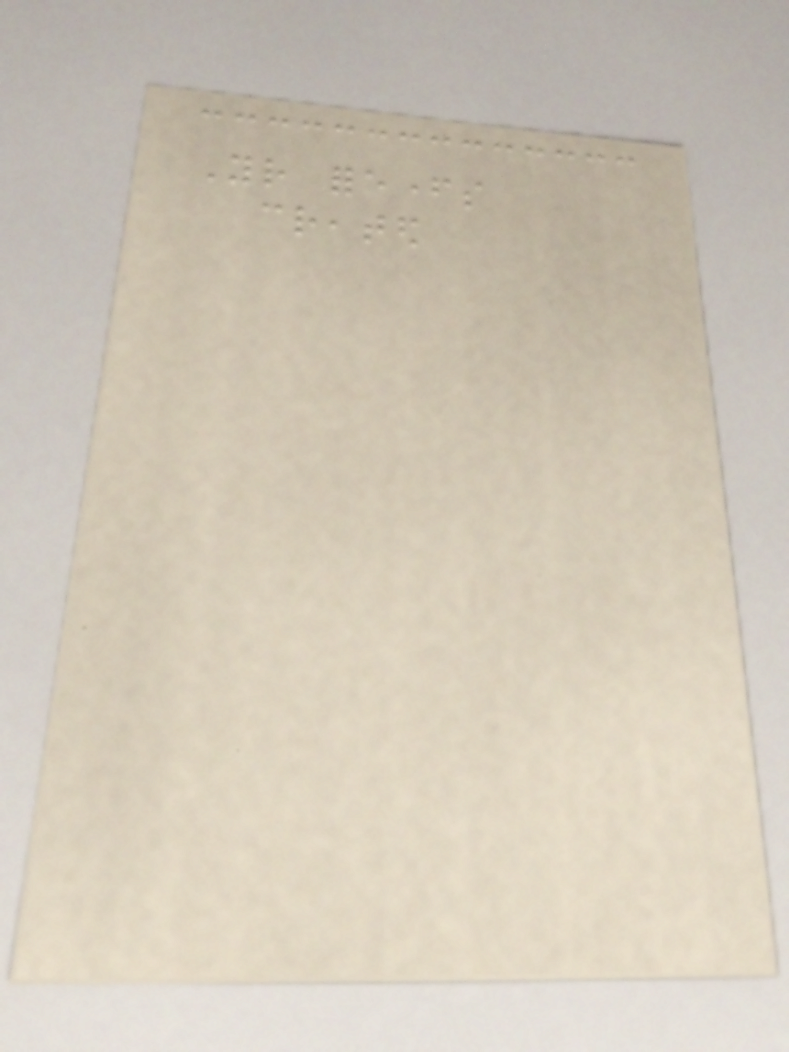Your forefathers
created
